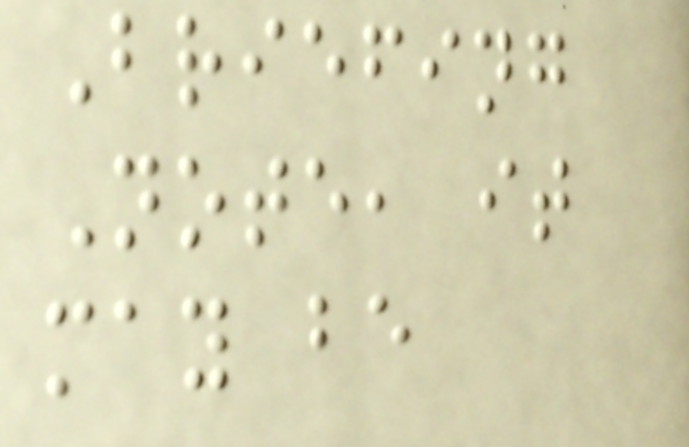Briefing
Note, it
may be
